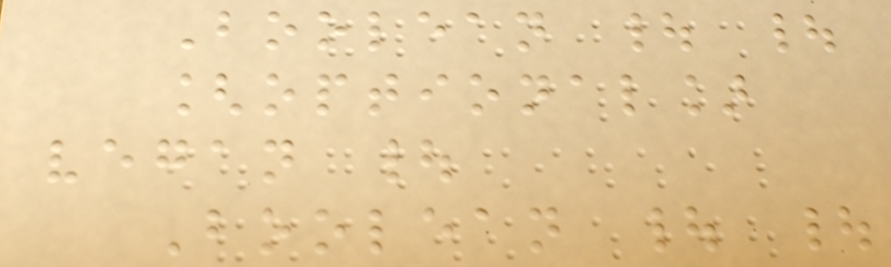Boolean | |
[optional]
vegan |
Boolean | |
